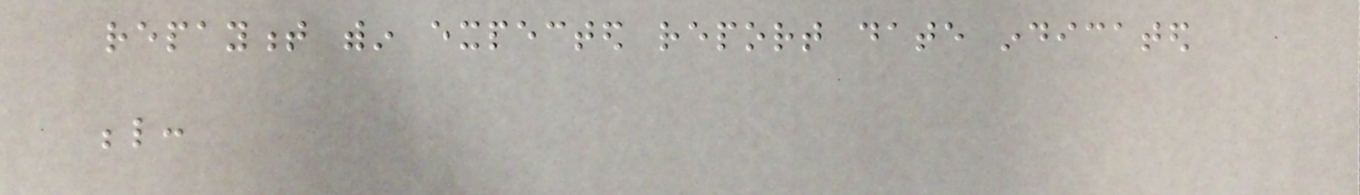repayment within expected report date indicated
below:
